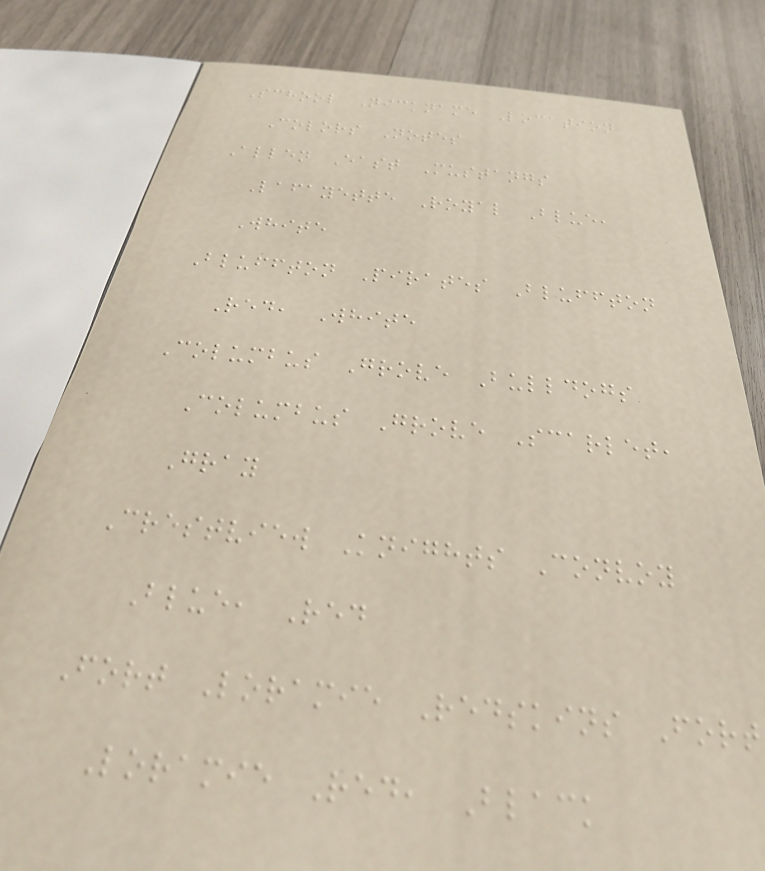School Nickname Location
Colors Notes
Allen East Mustangs
Lafayette Royal Blue,
White
Bluffton Pirates Bluffton
Red, White
Columbus Grove Bulldogs
Columbus Grove Scarlet,
Gray
Crestview Knights Convoy
Blue, Red
Fort Loramie Redskins Fort
Loramie Red, Black
